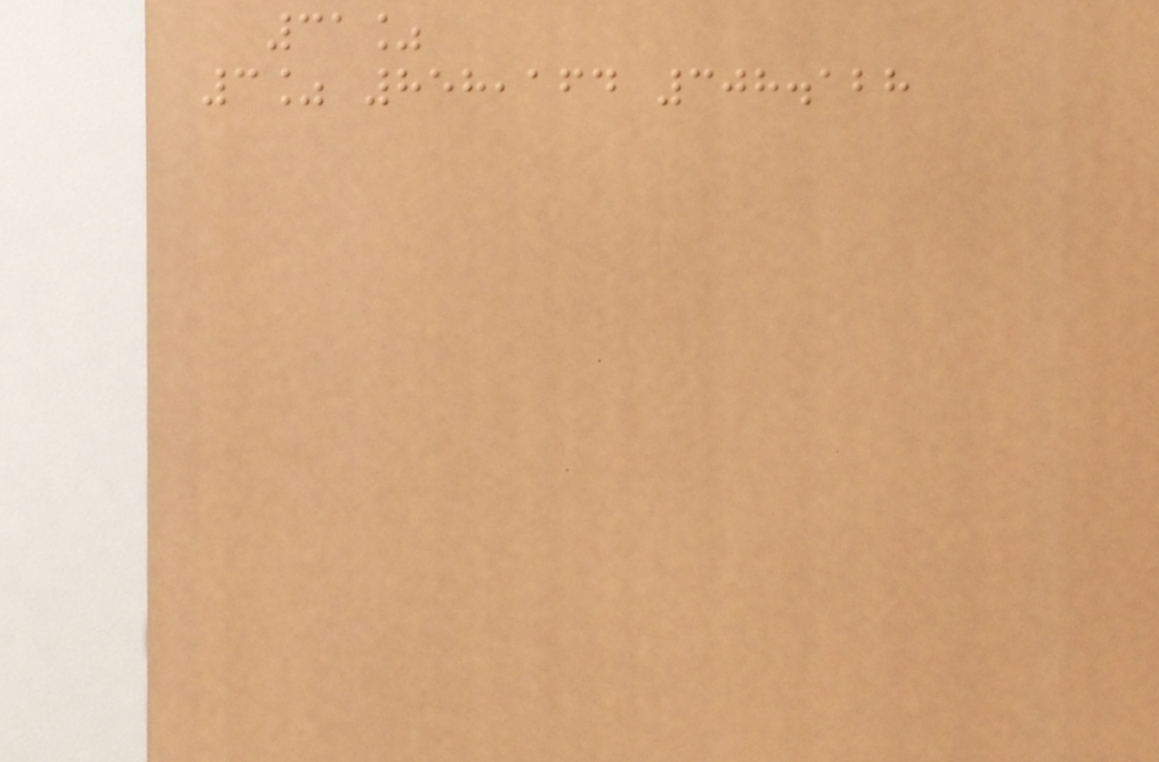31%
3% 858,164 308.128
